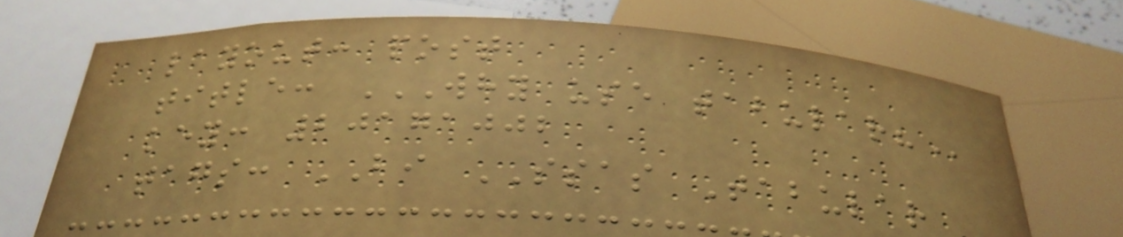layout: post
title: WHY USE TABULAR?
key: 20171002
tags: BI SSAS Tabular
